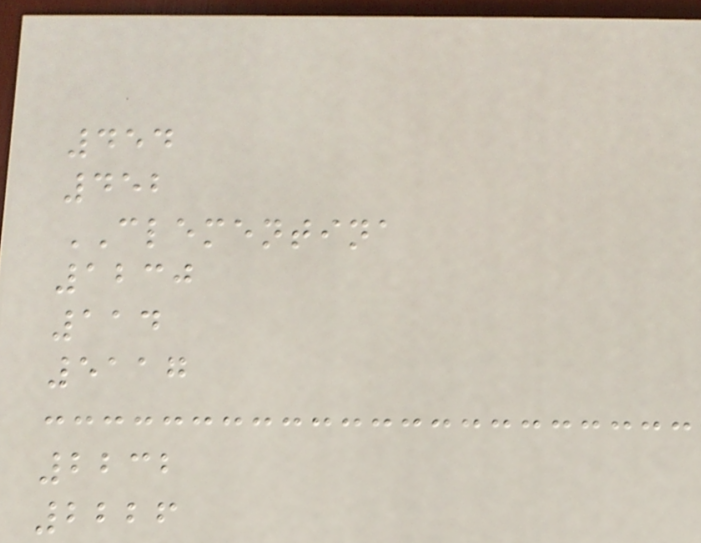454
452
CLEMENTINA
1230
114
5117
2232
2226
